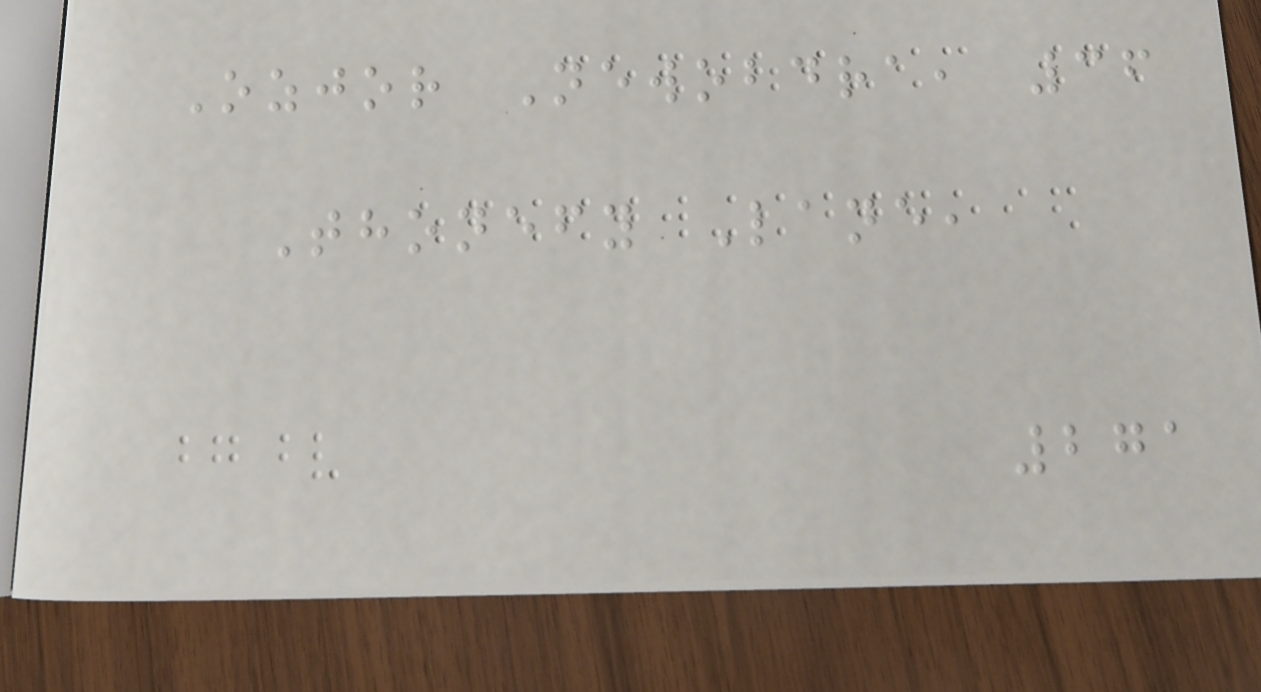Ozjor Newobdra, 36
Thonefy Lane,
271
